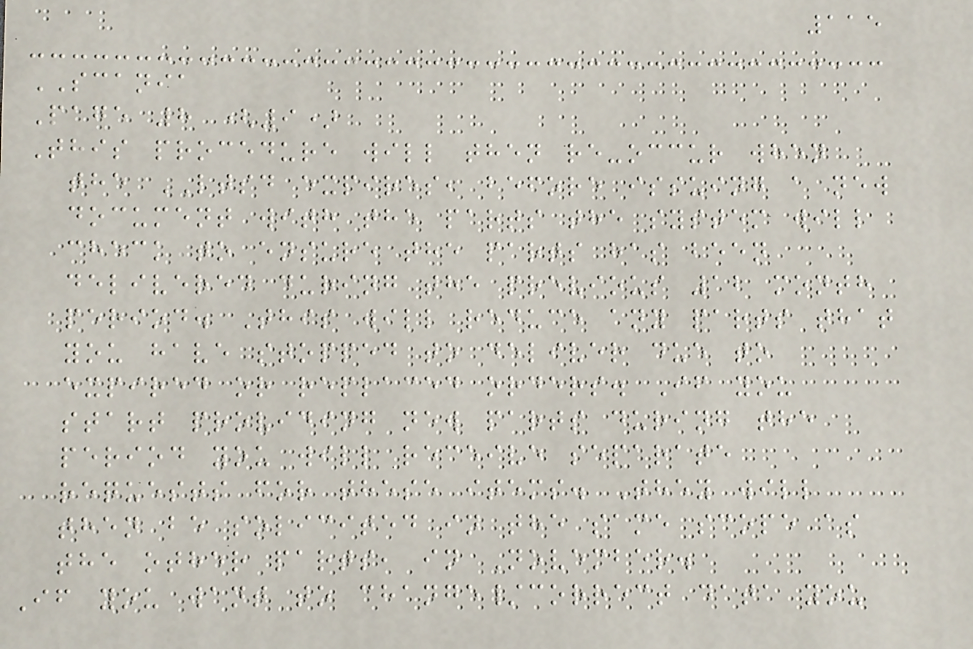115
SCANIA
Page 8 (9)
This procedure will then re-occur when
the LTSD expires, before issuing a new
document with the parts the system will
check to ensure the parts has been
delivered during the previous 12 month
period. This will reduce any parts that
you have stopped to deliver due to
expired or replaced orders. If you
start providing new parts during the
period you will receive separate
requests for these items. They will
then be solicited in the same scope as
the other parts, in November.
If you want to change/correct data you
